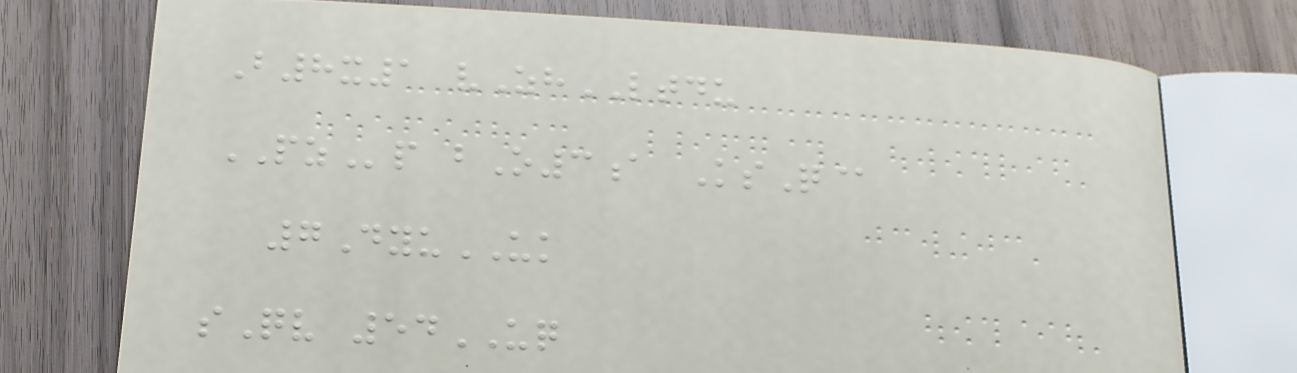B8x1 vZhLTDU
PZp bO3a KsQ@
7DyuUK
sQv 54UQ
